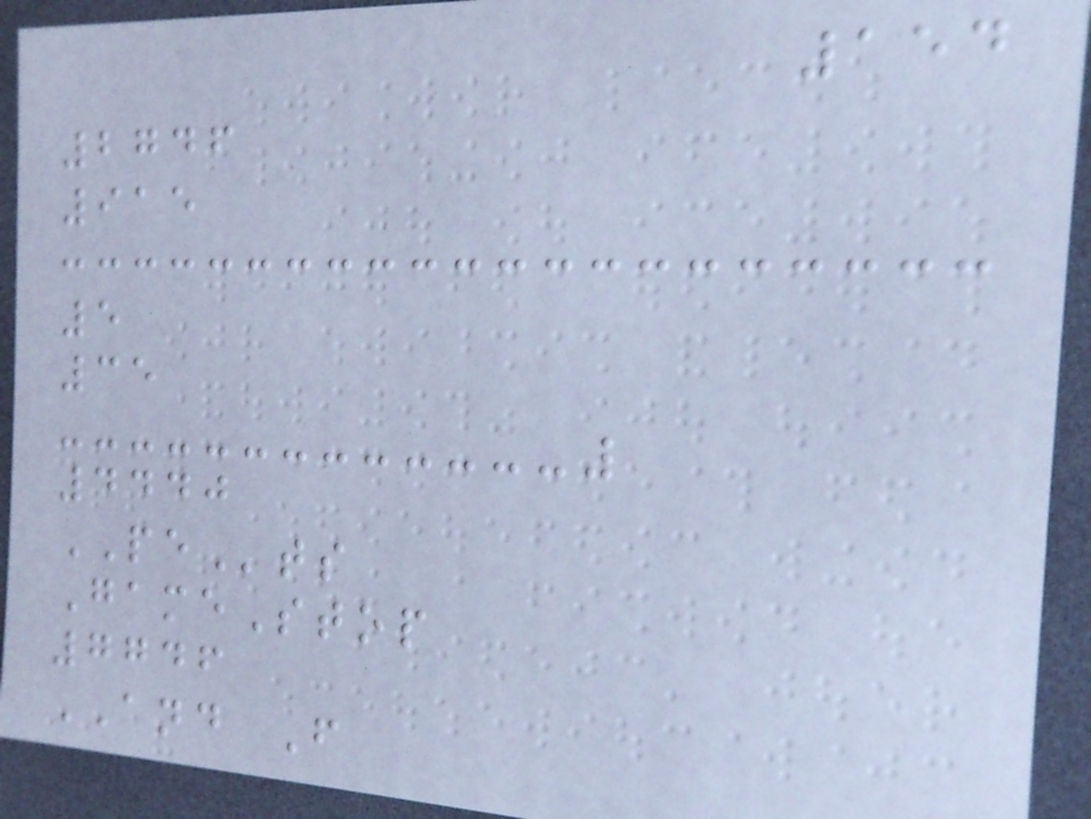154
2746
915
5
35
4440
PEts
GameStop
7746
AND F
